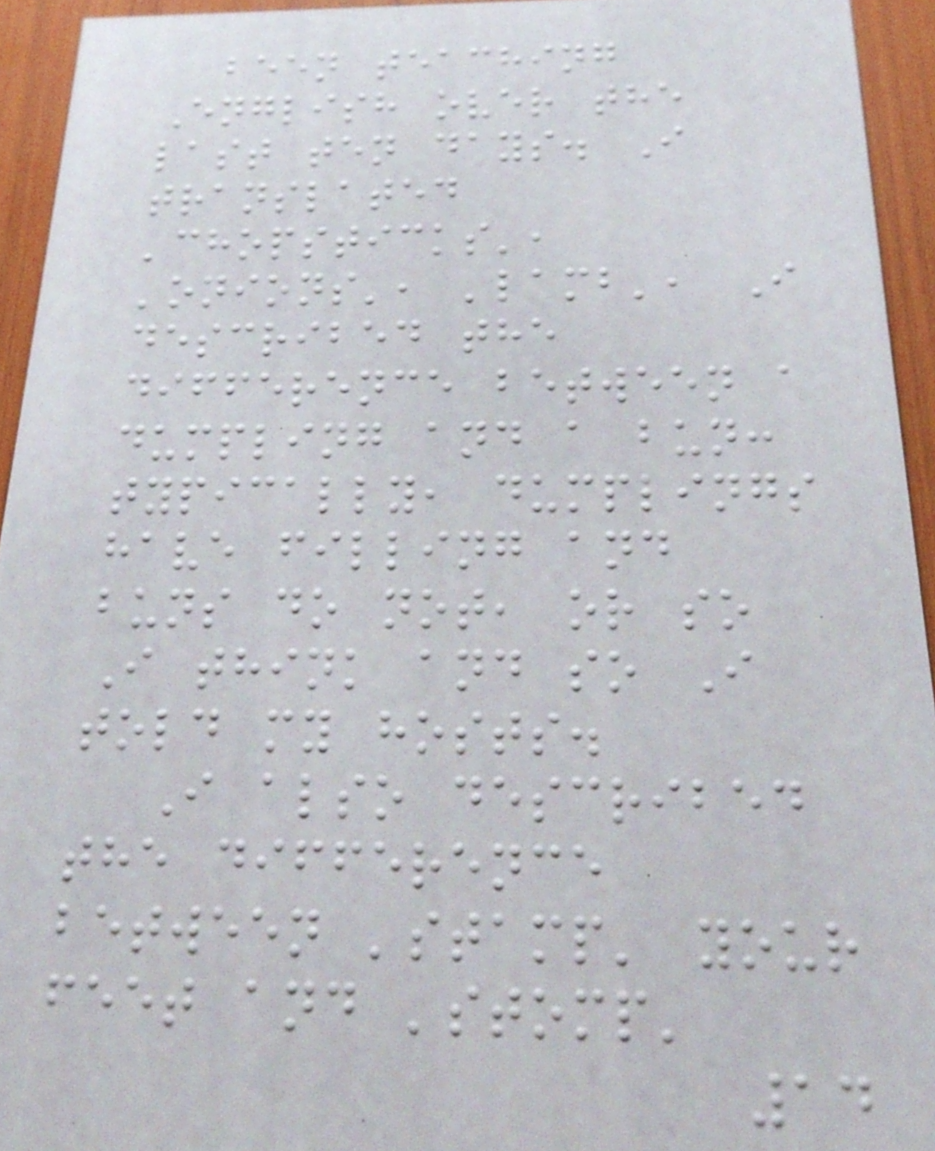been teaching
English over the
last ten days. I
translated
'chopsticks',
'onions', 'lamb', I
described the
difference between a
dumpling and a bun:
typically, dumplings
have filling and
buns do not, or so
I think and so I
told my hosts.
I also described
the difference
between 'stamp' your
feet and 'stomp'
14
